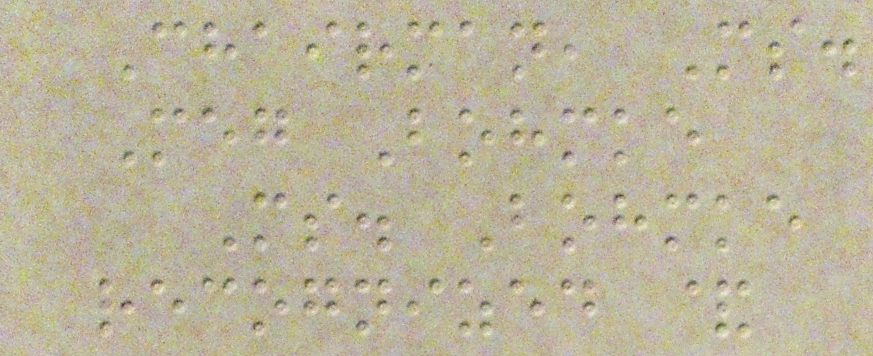Chairman, Ms.
Meg Bohmke
Ms. Bohmke
recognized &
